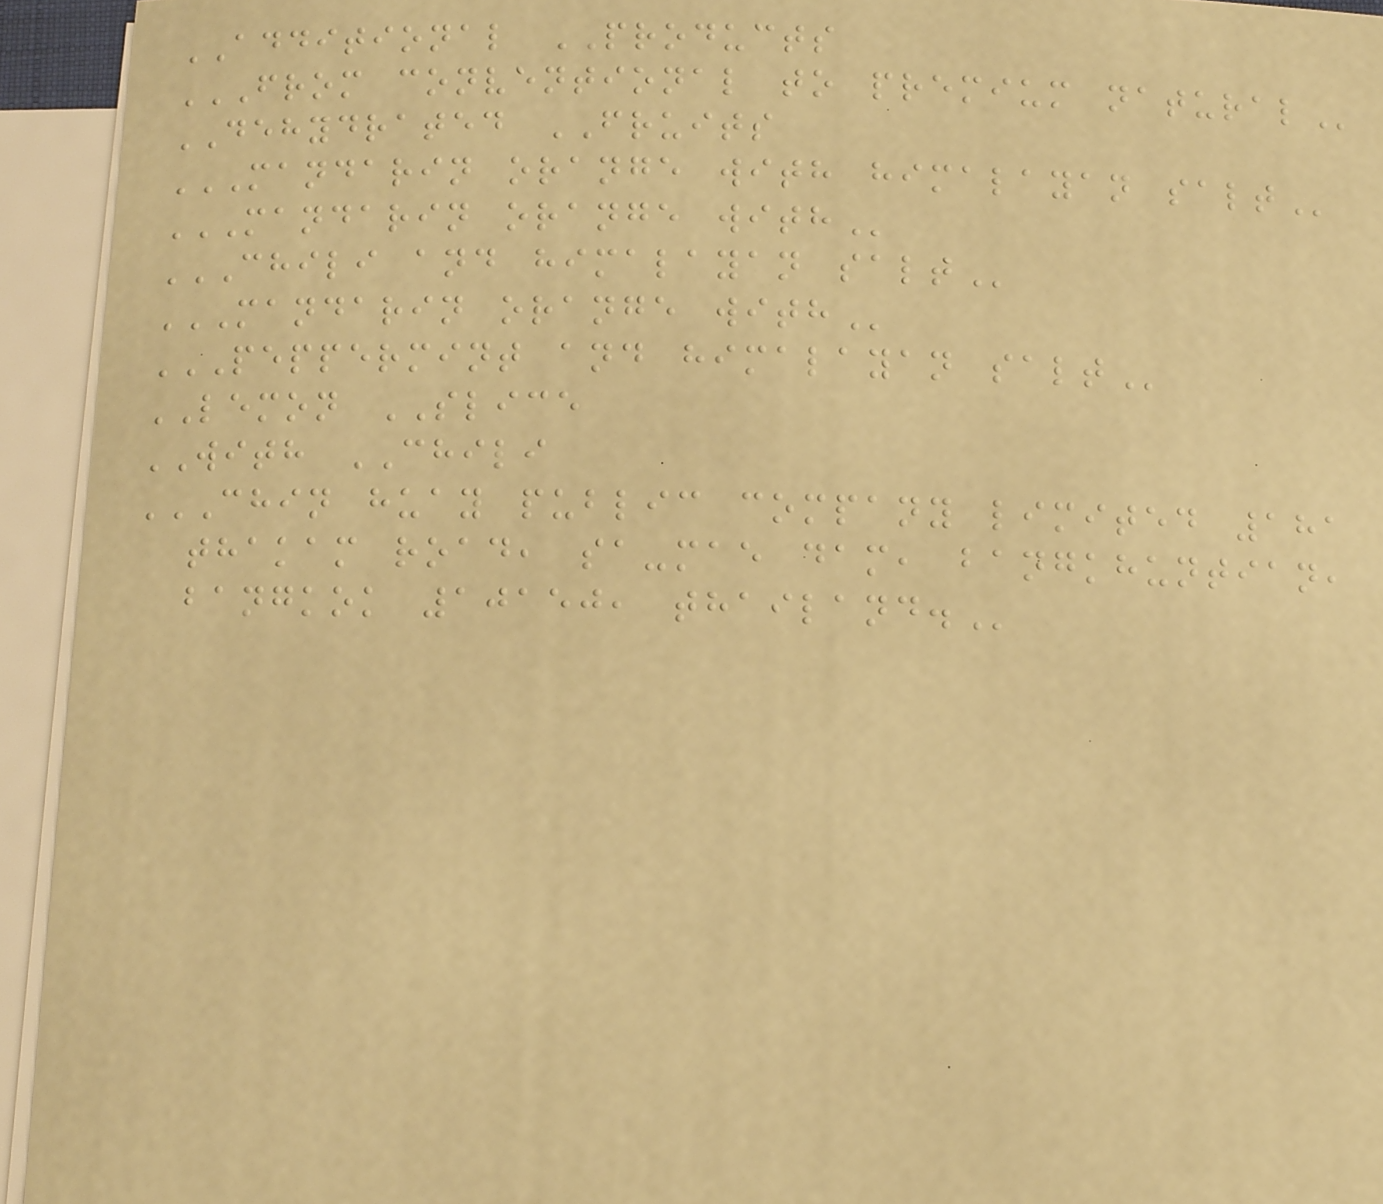ADDITIONAL PRODUCTS
FROM CONVENTIONAL TO PREMIUM NATURAL
DEHYDRATED FRUITS
MANDARIN ORANGE WITH HIMALAYAN SALT
MANDARIN ORANGE WITH
CHILI AND HIMALAYAN SALT
MANDARIN ORANGE WITH
PEPPERMINT AND HIMALAYAN SALT
LEMON SLICE
WITH CHILI
CHIN HUAY PUBLIC COMPANY LIMITED 181
THAKAM ROAD, SA-MAE DAM, BANGKHUNTIAN,
BANGKOK 10150, THAILAND.
